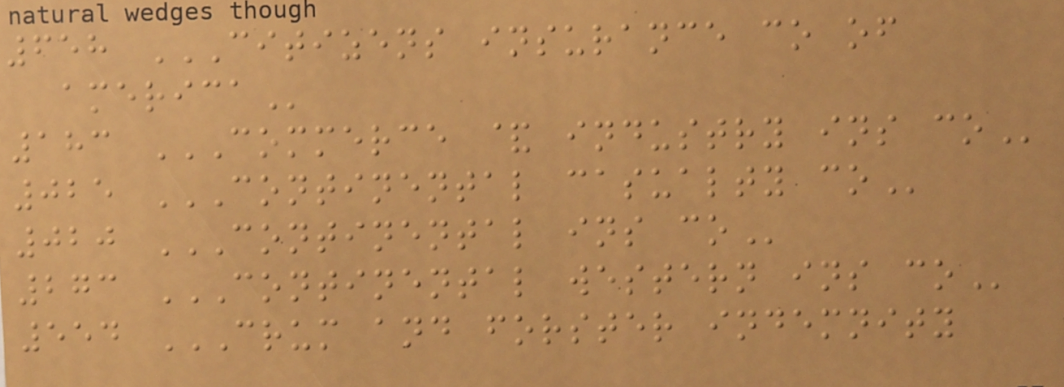658 CITIZENS INSURANCE CO OF
AMERICA
183 COMMERCE & INDUSTRY INS CO
025 CONTINENTAL CASUALTY CO
020 CONTINENTAL INS CO
273 CONTINENTAL WESTERN INS CO
554 CRUM AND FORSTER INDEMNITY
